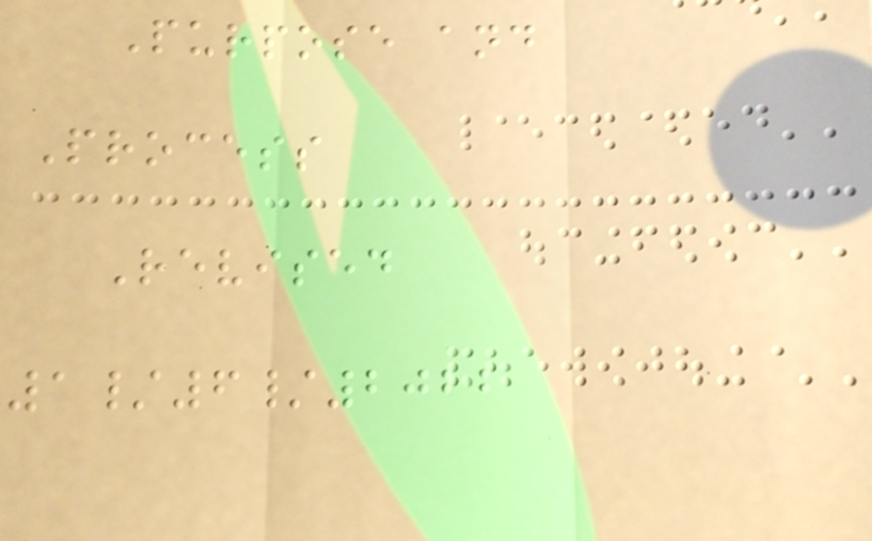Purpose and
Process
Revised
1/6/2022
